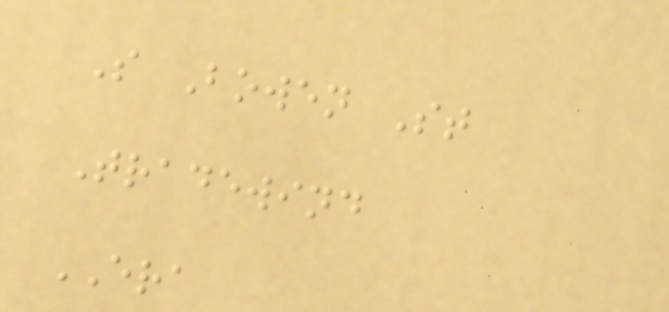S Bowen St
Tradewind
ERA
